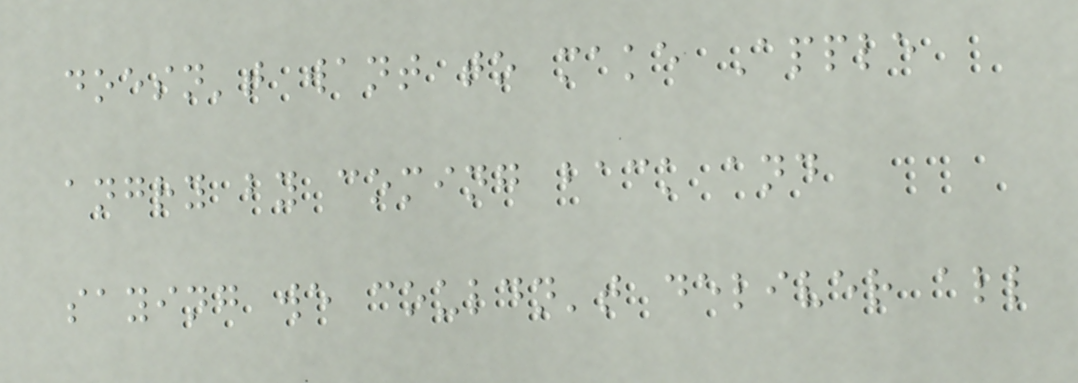doesn't want to make Apple
angry by coming back and
saying we couldn't deliver all
